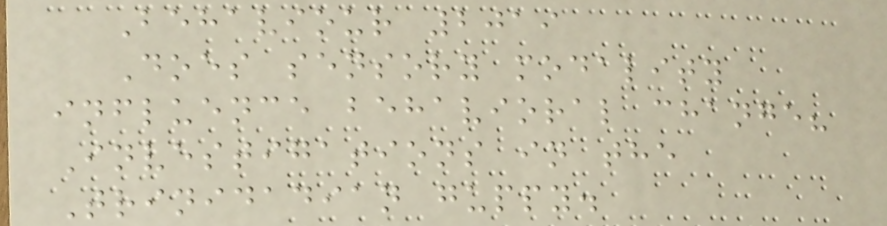Behaviour 2019
Does sensory modality
influence behavioral change?
Investigations in the
Trinidadian guppy.
